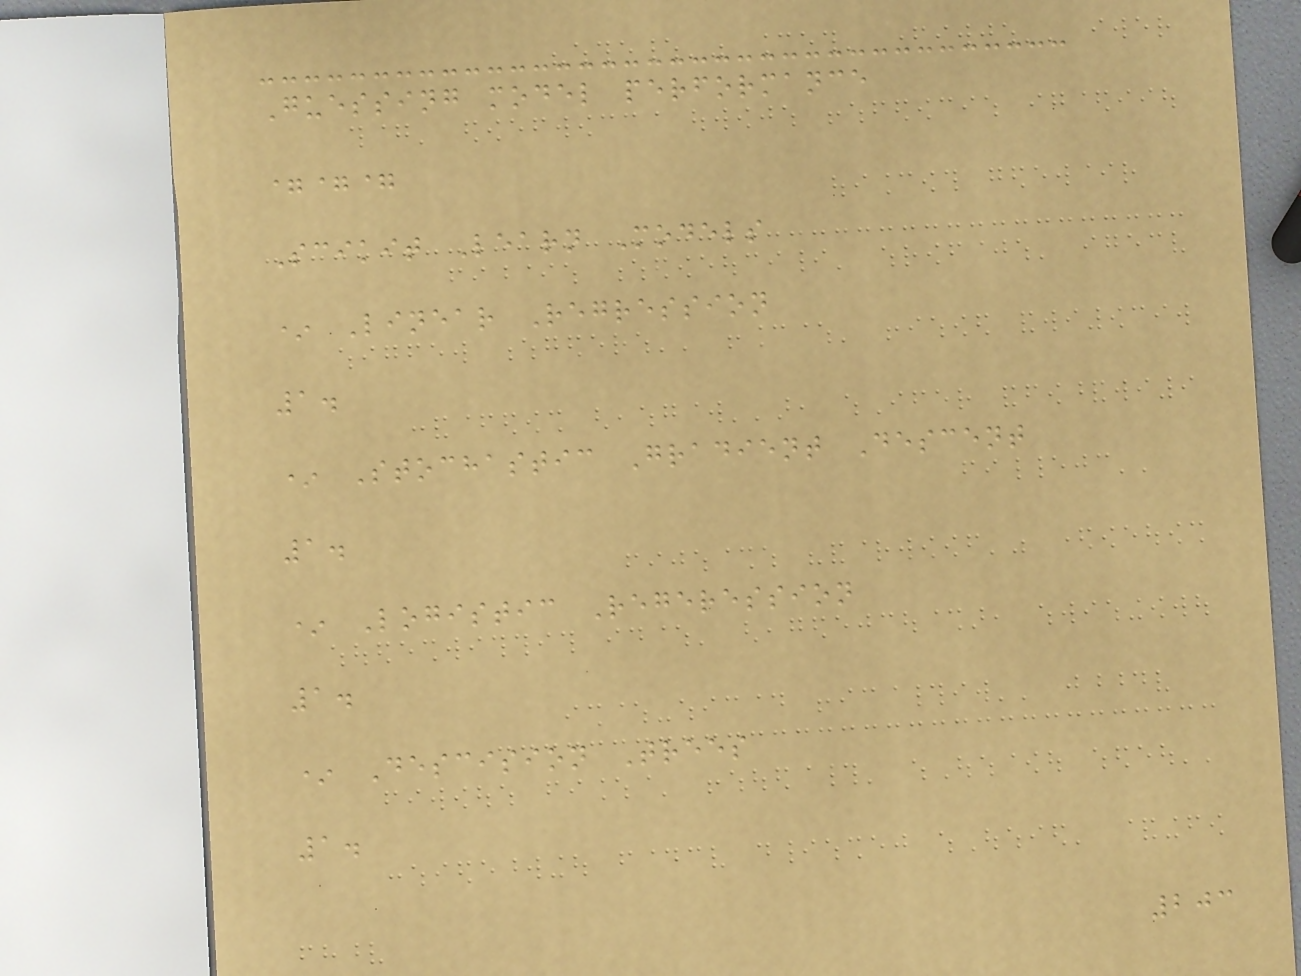Guessing model performance
===
Scikit Learn Models
* Linear Regression
1.
* Stochastic Gradient Descent
1.
* Logistic Regeression
1.
* Descision Trees
1.
203
